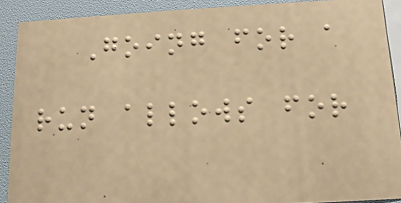Going for a
run allows for
